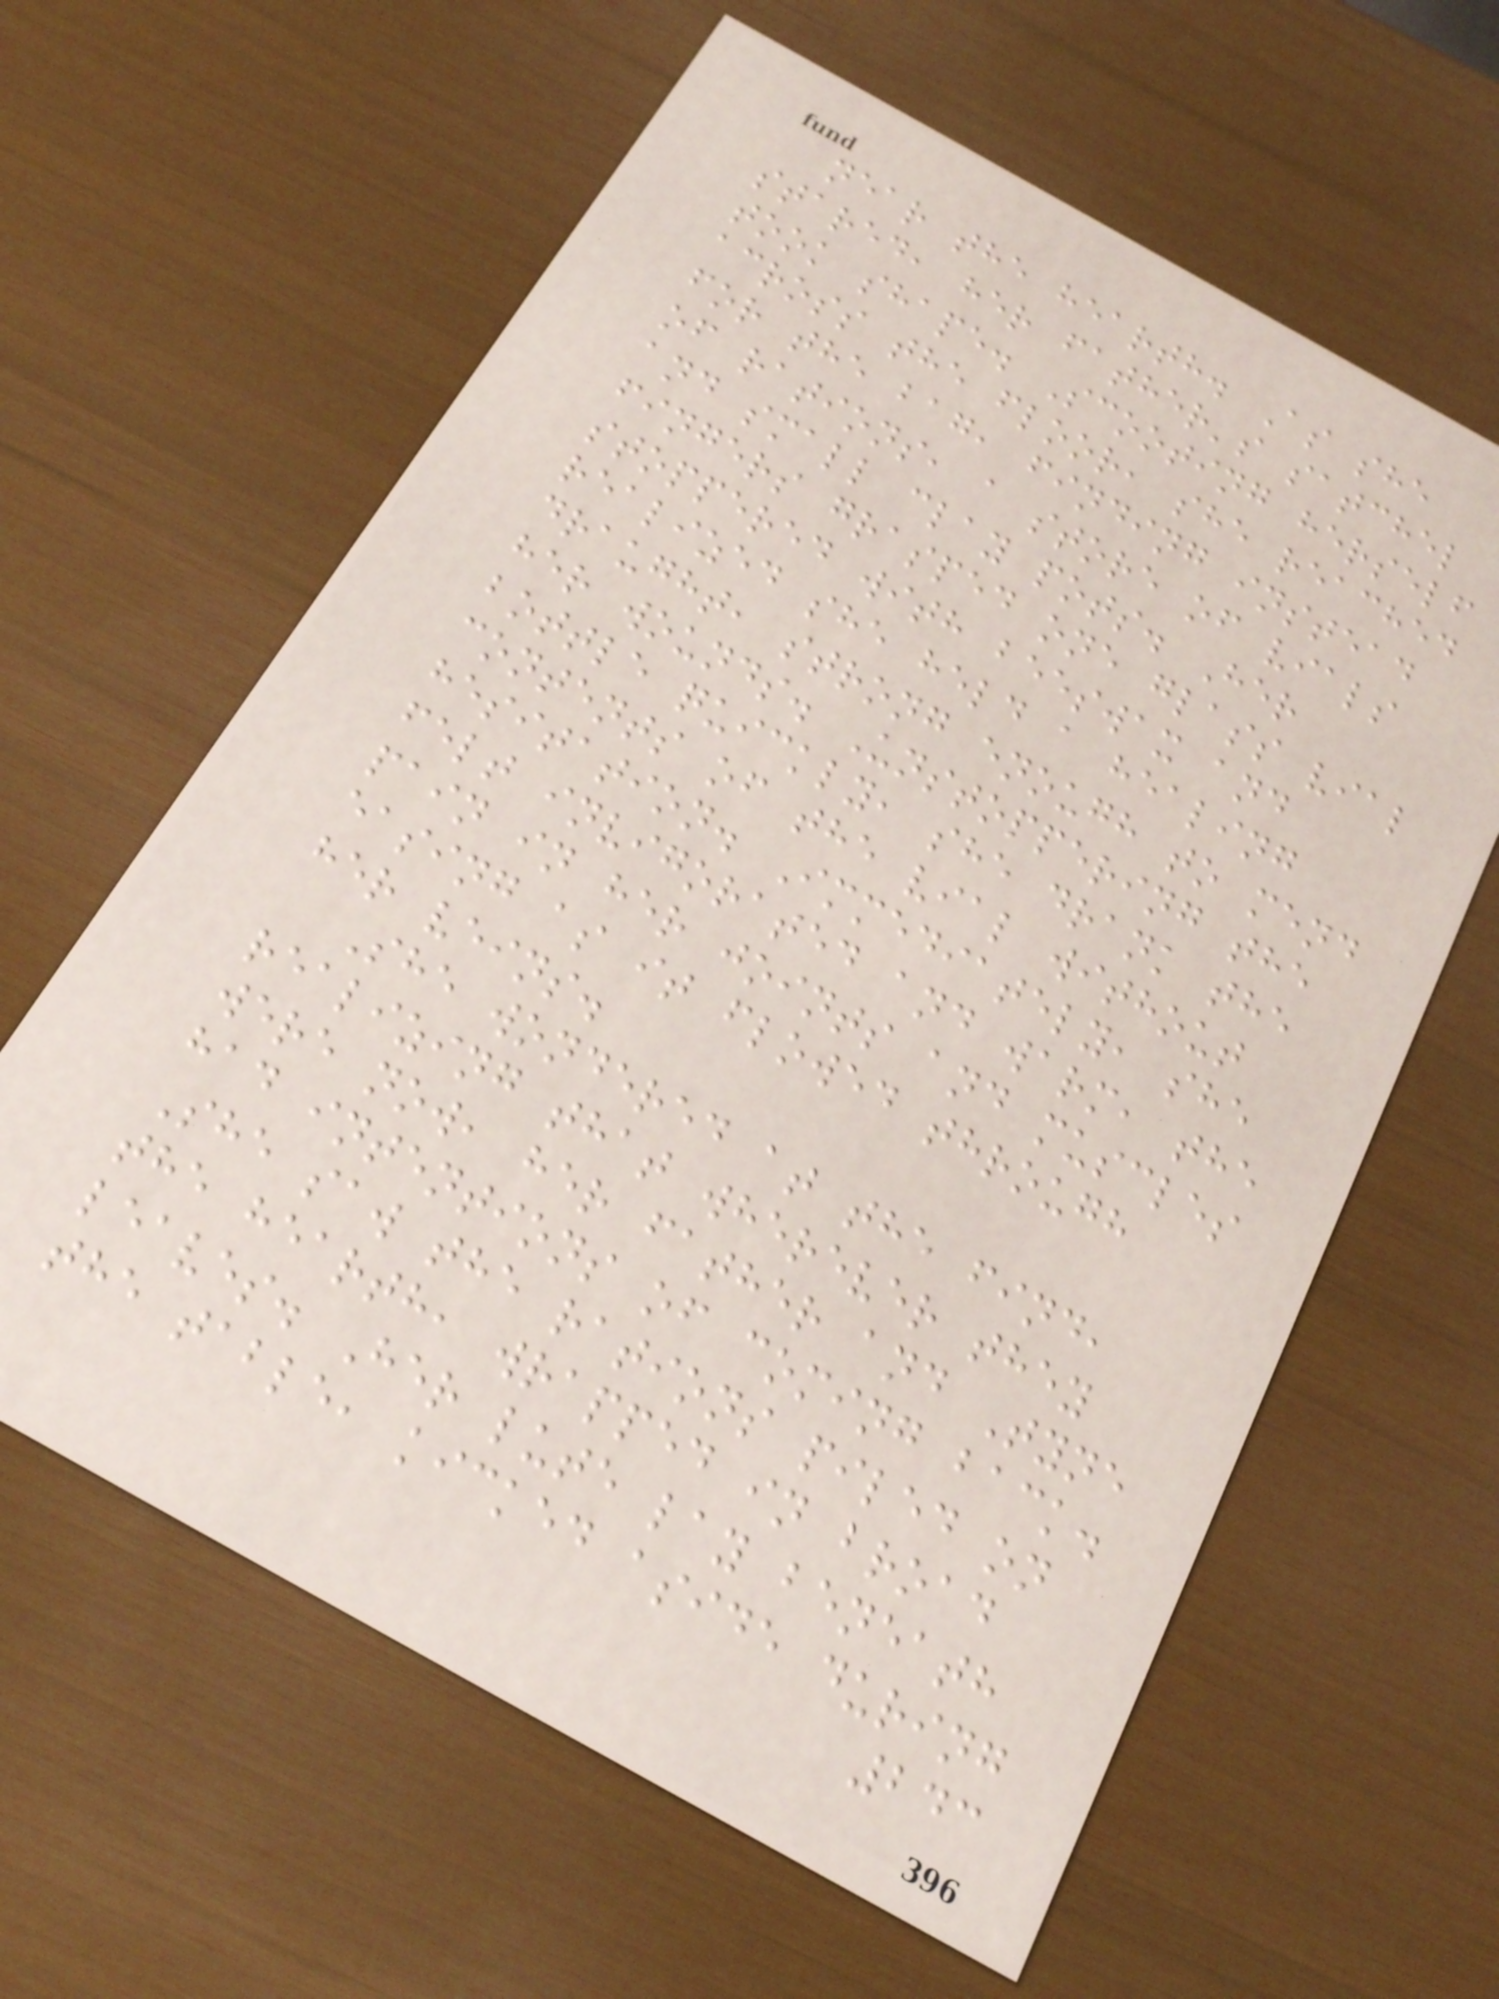near the hearth. As she
stared, her father's satchel
took shape. Scooting herself
across the floor, she reached
for the bag, finding instead
of rations, a store of vials
and small clay pots. Her
fingers grasped one glass vial
stoppered with beeswax and
realized she held a healing
draught, strong enough to mend
her wounds. Unstoppering the
bottle quickly, she drank the
contents of the vial without
hesitation. Immediately, she
felt invigorated and warm, the
pain in her joints and muscles
easing as it flowed through
her veins.
She wondered at the find,
realizing that wherever they
were now, her father and Tyne
had intentions of coming back.
She saw the rations piled on
the hearth, wrapped in broad
leaves. Her lute lay beneath
the table, kicked aside during
243
